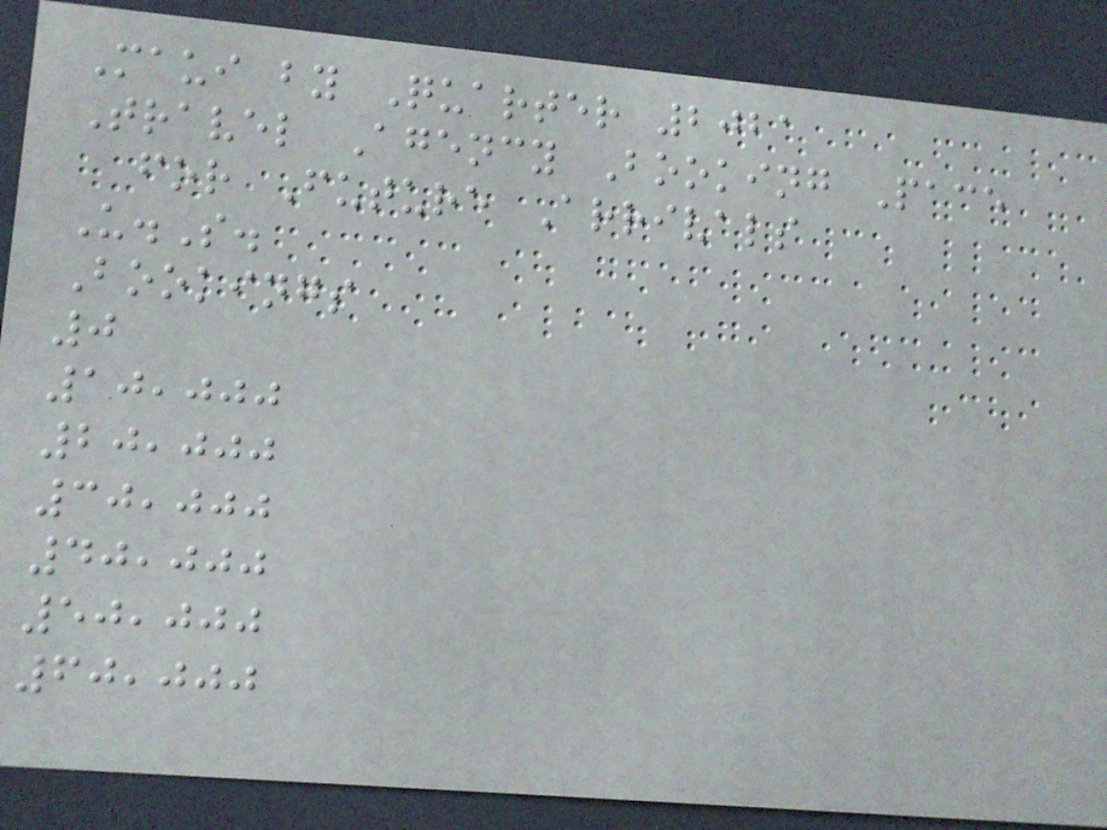Maui by Quarter 2021
Travel Agency Booking Pace
for Future Arrivals
U.S.
Bookings
0
10,000
20,000
30,000
40,000
50,000
60,000
